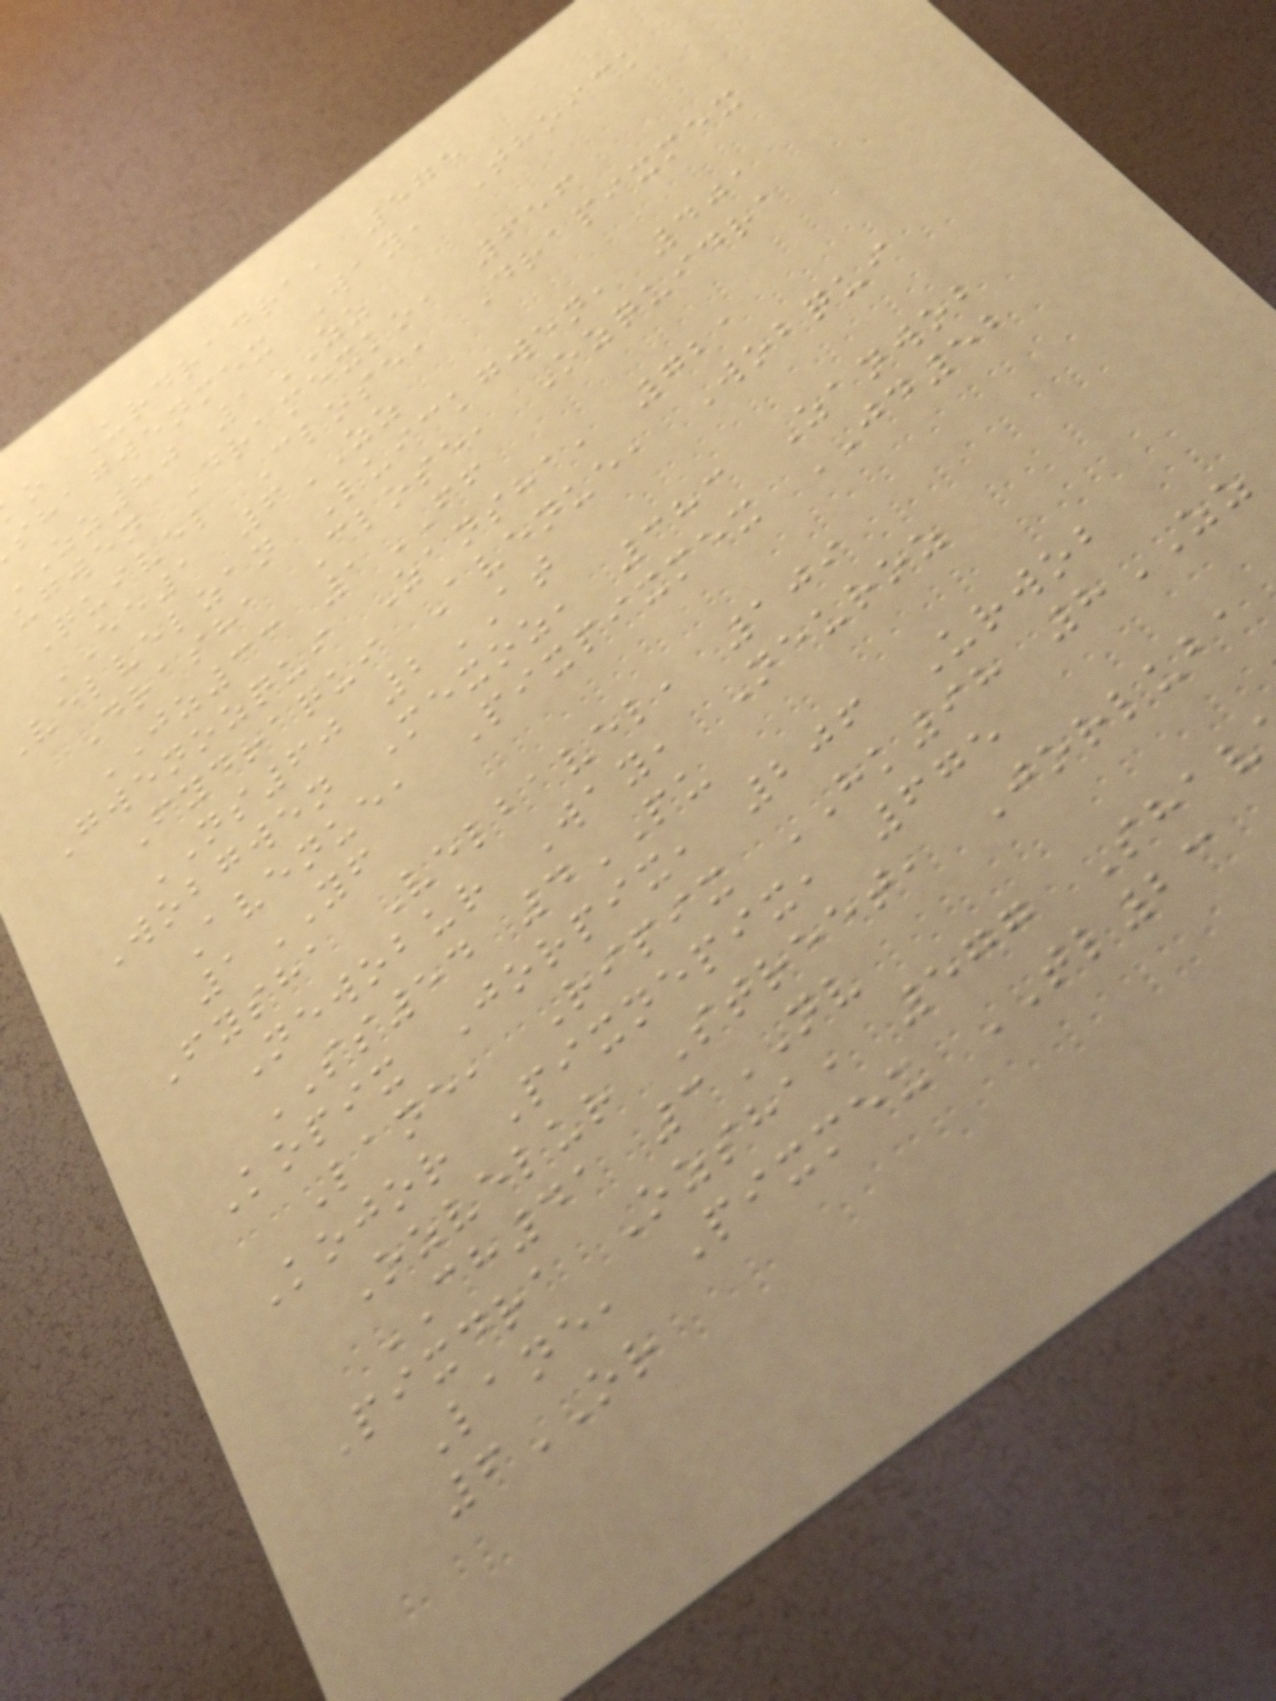o Urdradra, 575
shagwenmex Way, Thoick
zz80 1ZZ
ugwen Dramexko, 656
Quivel Close, Drapixmex
EE1 6ZZ
velvelzan Luickgwen, 401
Drasha Close, Ozquidra
JZ33 1FF
Gwenozqui Zansha, 721
Fydraqui Avenue, Wobqui
NS60 2AT
Wobgwen Mexoz, 383 Zanwob
Avenue, Pixpixmex JD52
1YF
Fysha Velbavel, 109
Newobur Way, Neuroz
SS54 4PU
Kopix Jorpix, 206 Urwob
Lane, Ripix HK98 8ZZ
Kojor Pixnepix, 675
Ozvelur Street, Jorluba
CH41 3NV
Pixdra Ozsha, 577 Shav
Lane, Pixmex TL23
6OR
